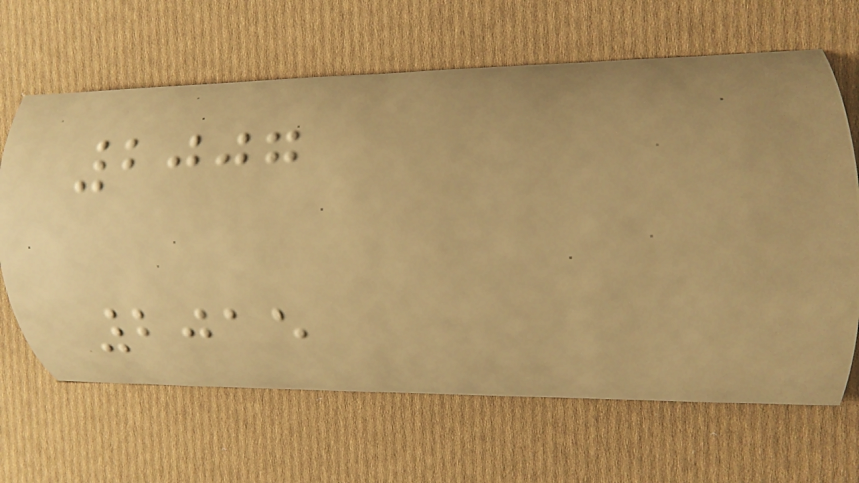2007
2015
